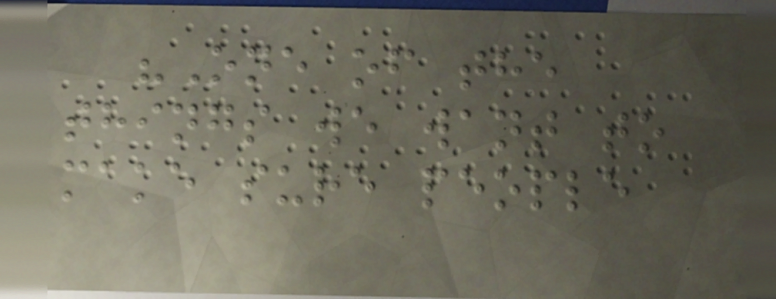"One of the
things we want to
make sure people
